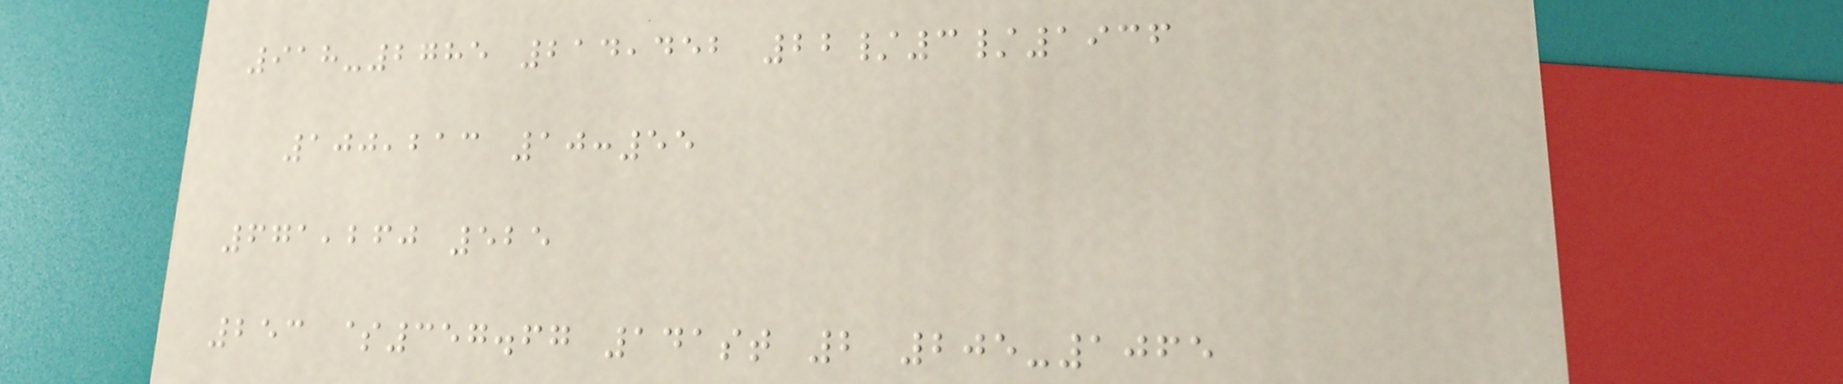918-2785 214,452 22/3/1936
100,213 10:55
671,260 525
253 $357.67 141st 2 205-1065
